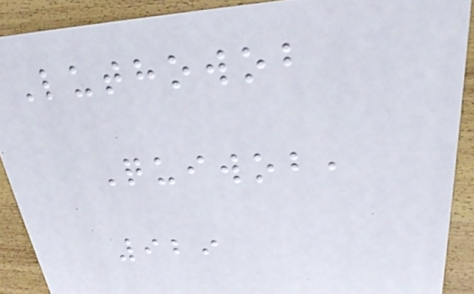Luthowob
Quiwob,
929
